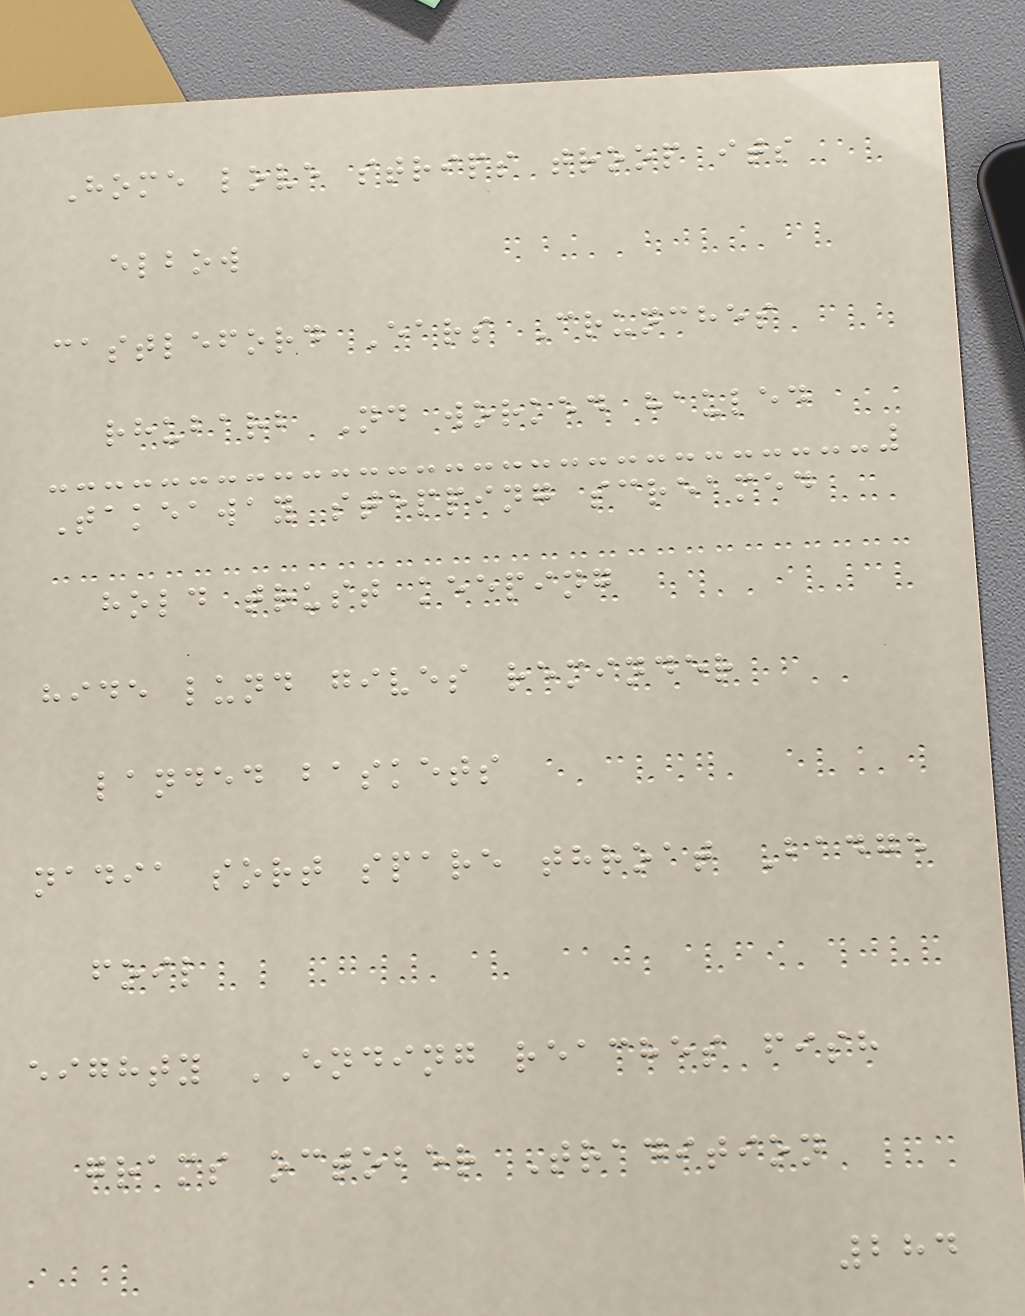Home love strips troop its
elbow
castleford Ears Crunches
rhubarb Nd worked hauled
Takeaway stepping screamed
hold trust keeping
hide lund gives reminder
landed baskets
nadia sort spare throat Badge
foil
eighty ENDING reaches fish
grams october Tradition
284
